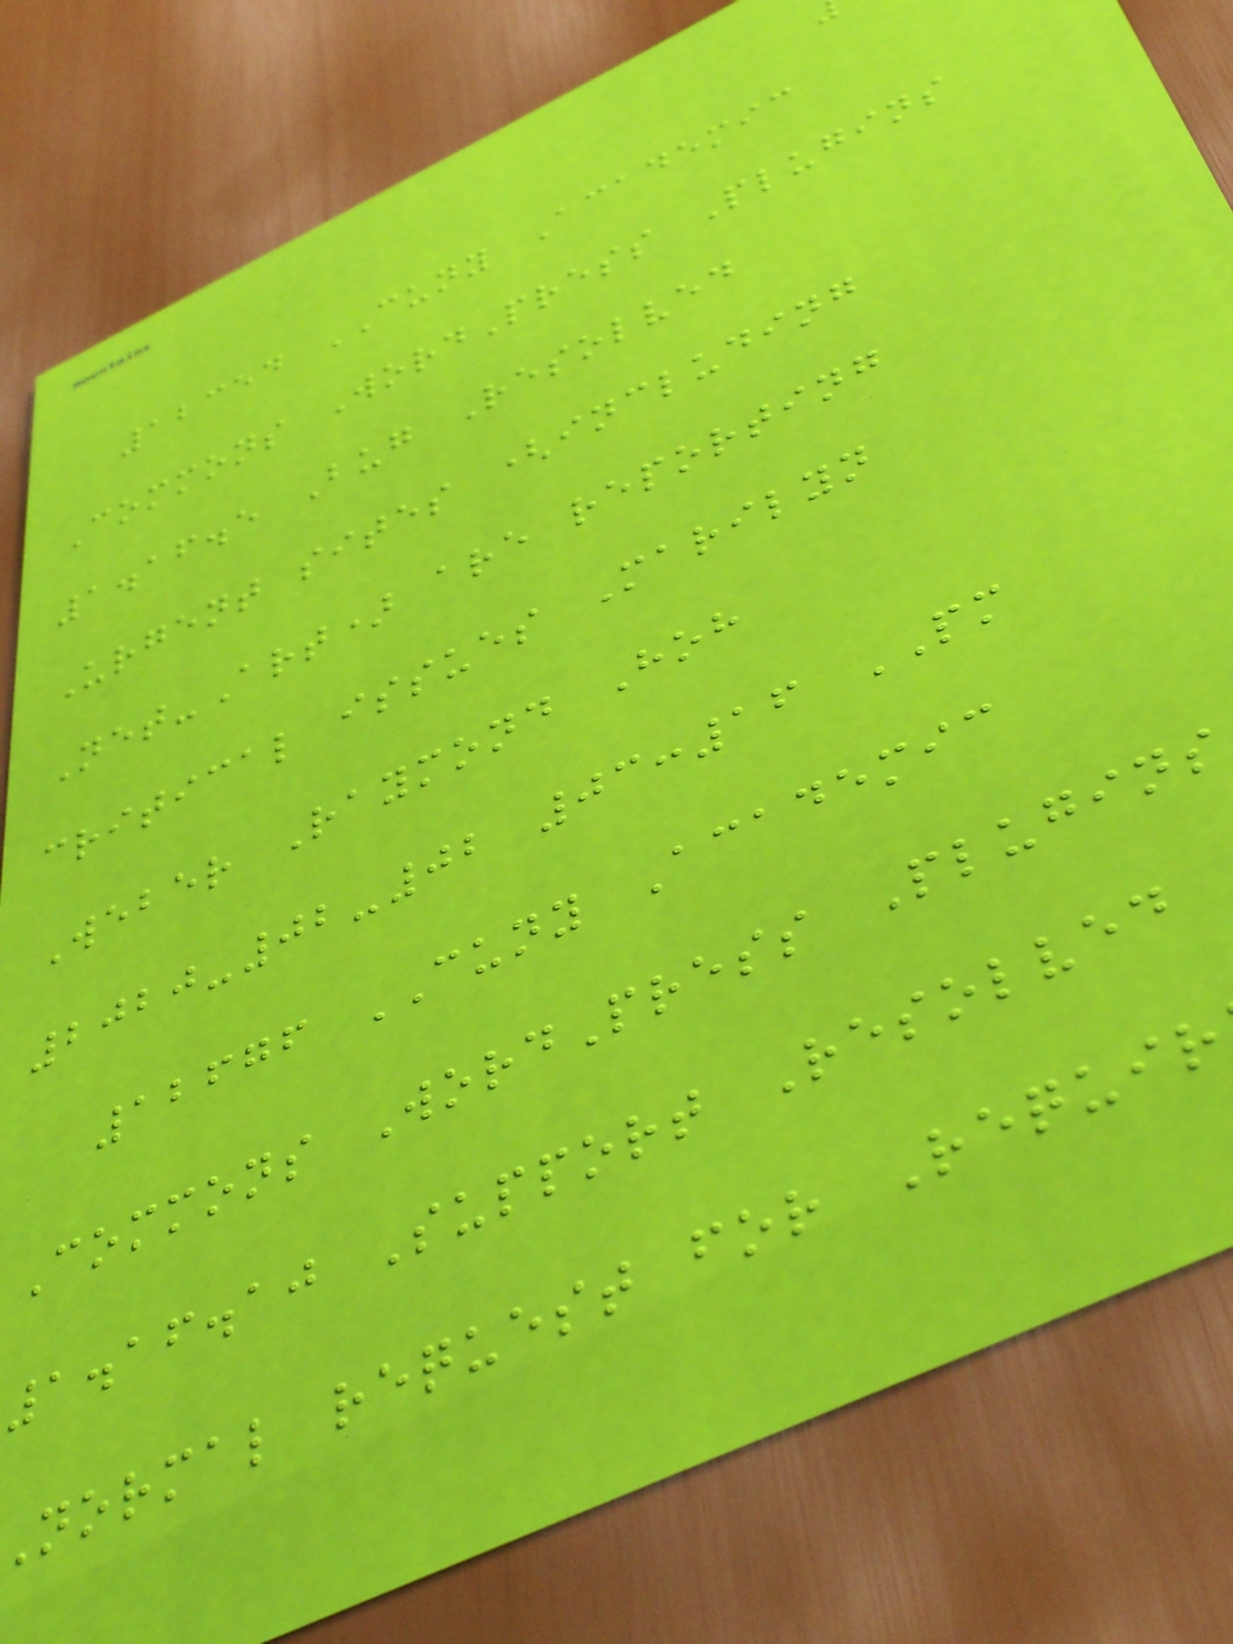12354 CUNY Academic
Commons WordPress Plugins
1.16.5 Bug Resolved
Urgent sites (including
Net-Art) are reporting
critical issues Marilyn
Weber Raymond Hoh
2020-02-02 03:16 PM
12676 CUNY Academic
Commons WordPress Plugins
1.16.10 Support Resolved
normal request for Requir
